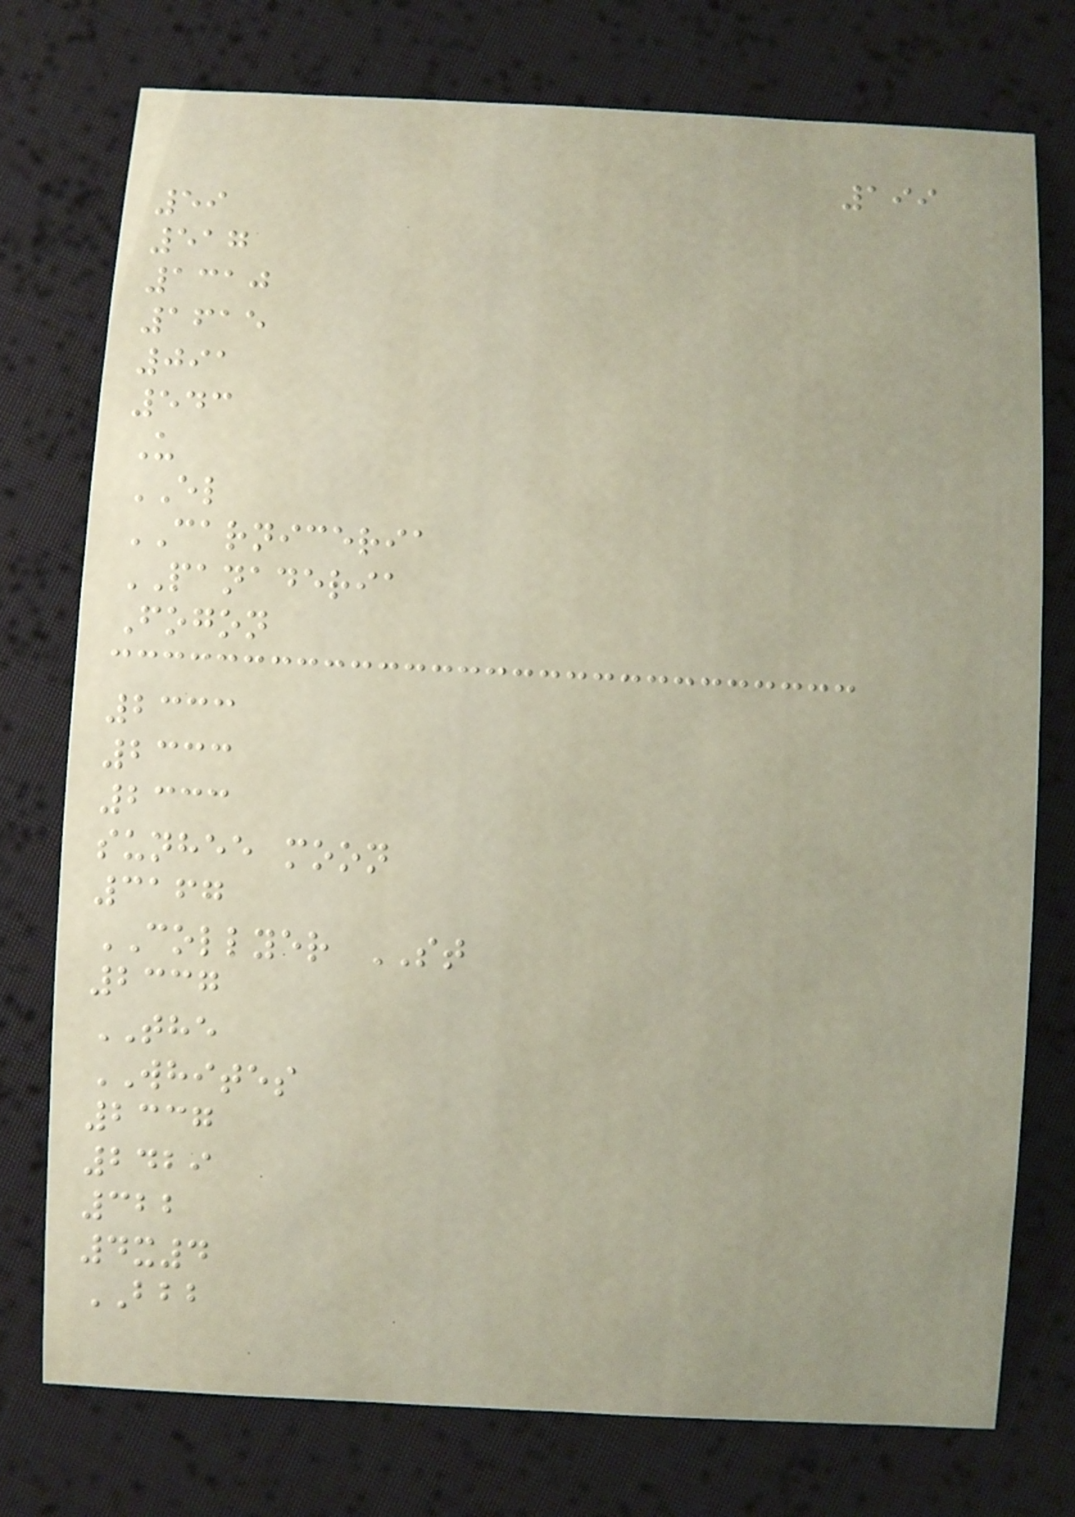199
59
517
1310
1615
091
543
U
EL
CARNICERIA
PANADERIA
Fogon
2333
2333
2333
sunhee moon
3167
COLLYER ST
2337
THE
WHITES
2337
2429
322
4x4
BBB
